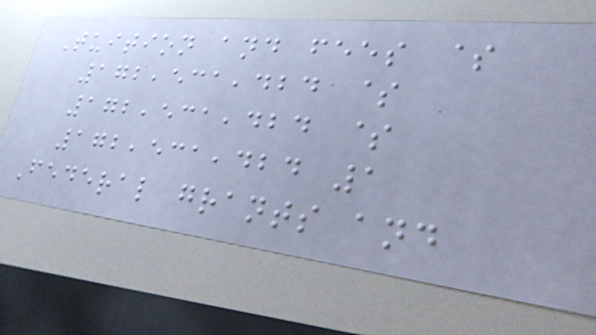Tuition and fees $
172,531,424 $
172,531,424 $
172,531,424 1
Federal grants and
